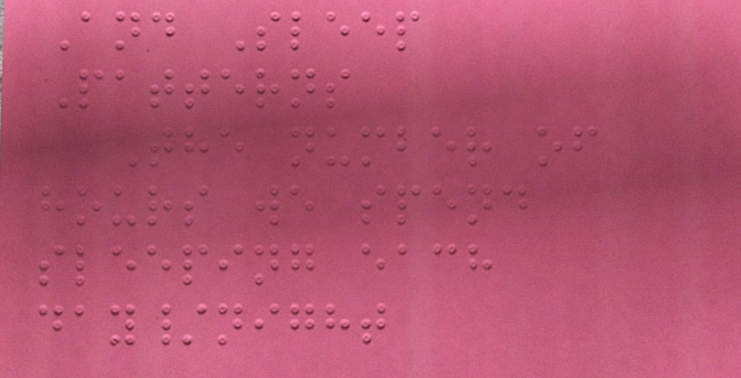And Sleep
Patterns
The number of
hours we spend
sleeping each
day/night
